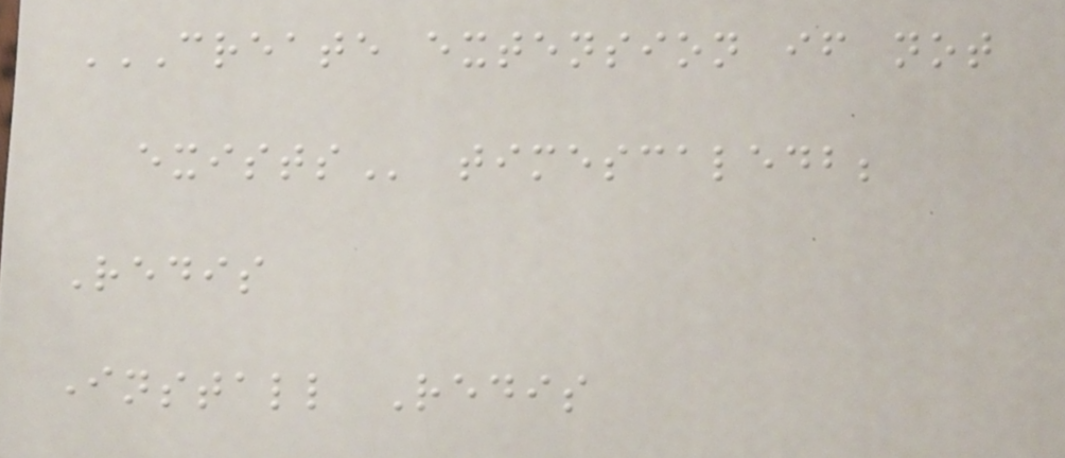CREATE EXTENSION IF NOT
EXISTS timescaledb;
Redis
Install Redis
